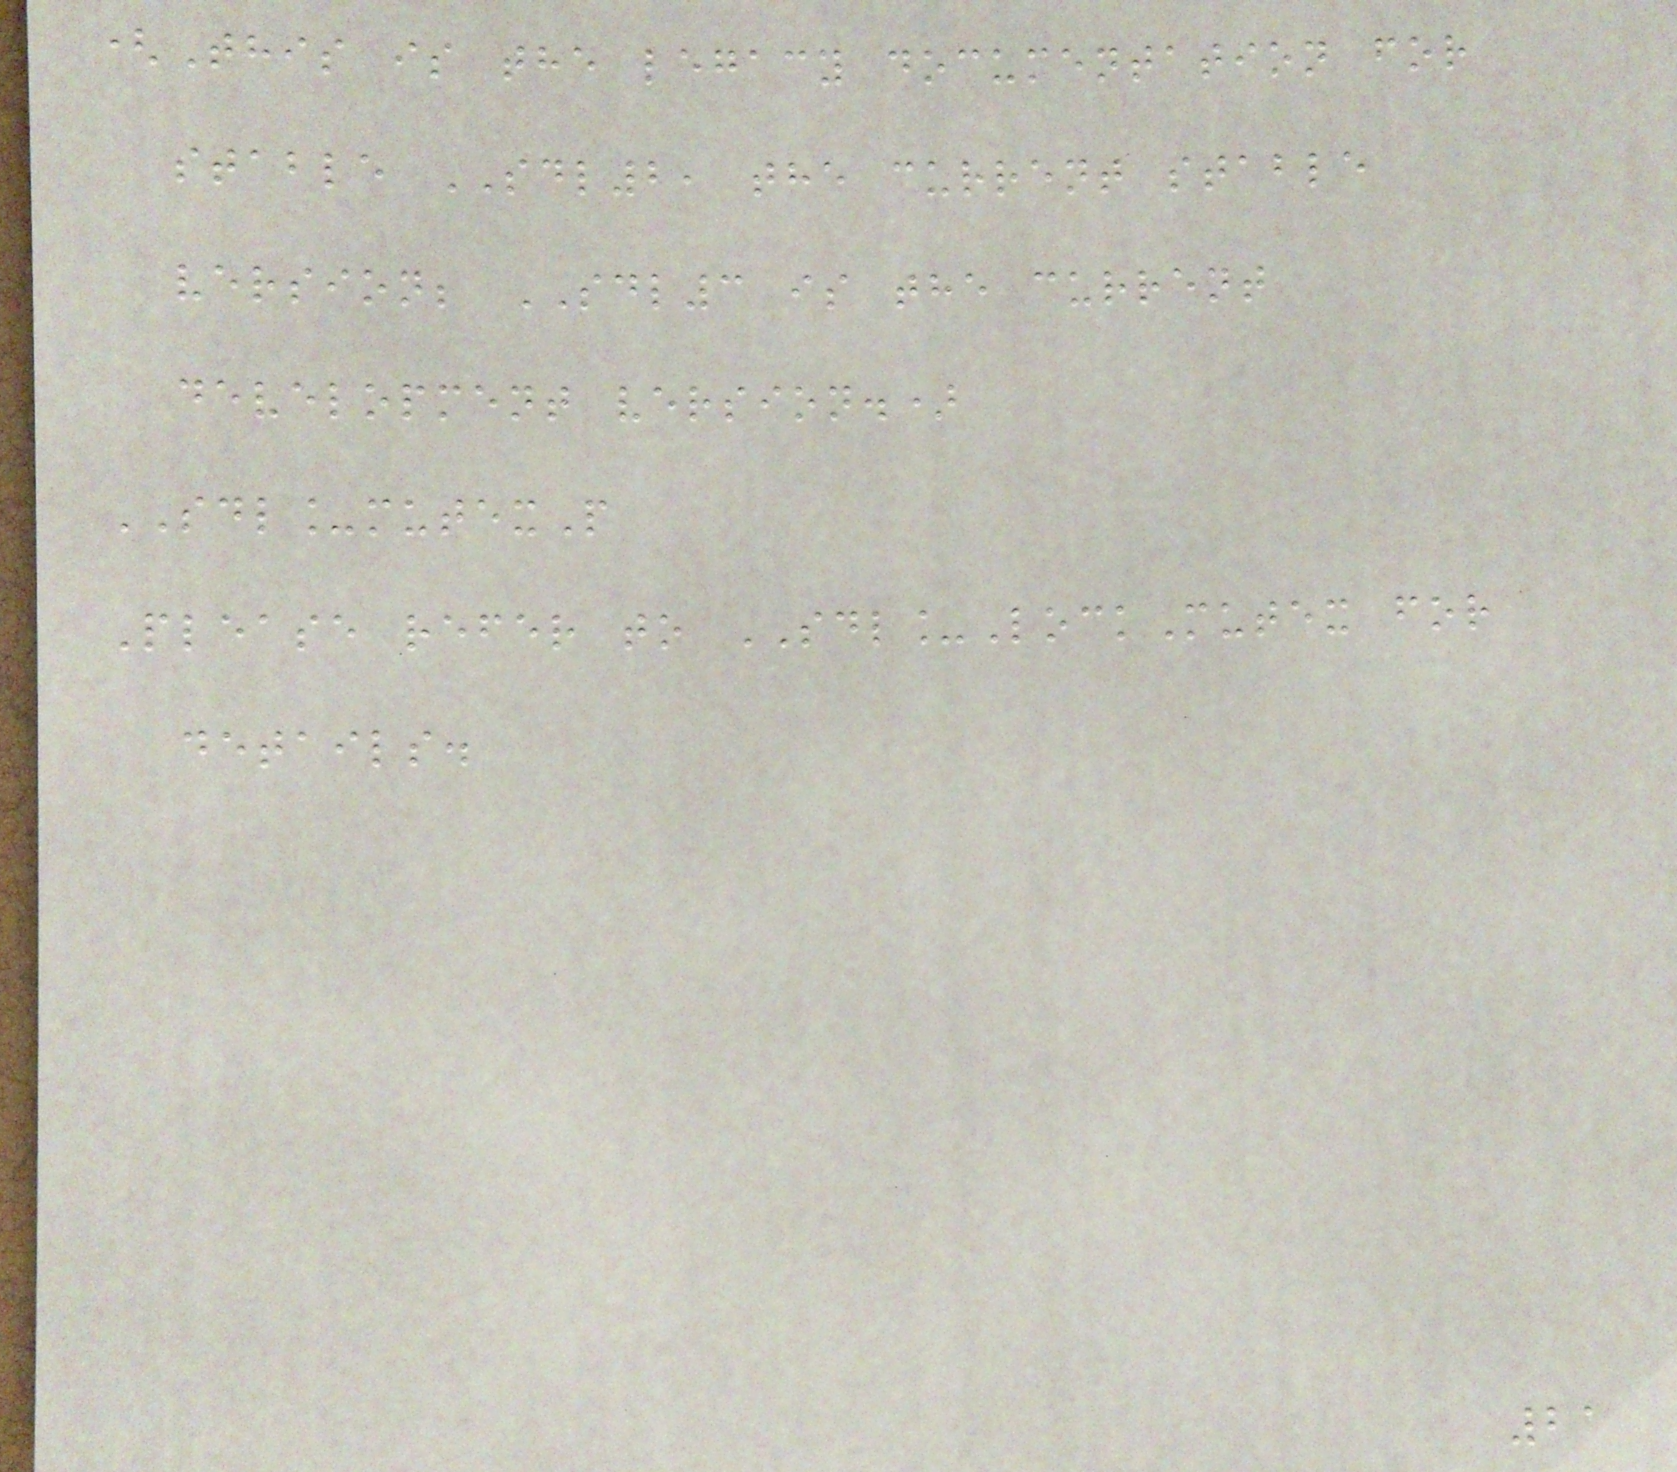(This is the legacy documentation for
stable SDL2, the current stable
version; SDL3 is the current
development version.)
SDL_mutexP
Please refer to SDL_LockMutex for
details.
21
